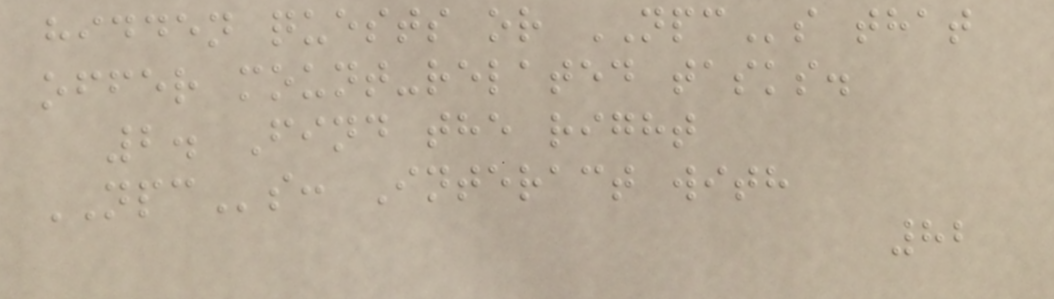hidden quests or NPCs that
offer mount-related tasks.
2. Find the right
NPCs: Interact with
82
